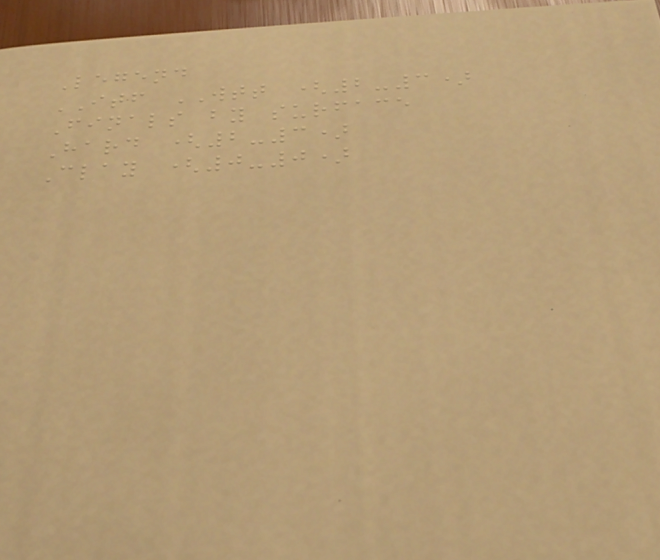Legend
ITF WTT (2-3)
Finals by surface
Hard (2-3)
Clay (0-0)
